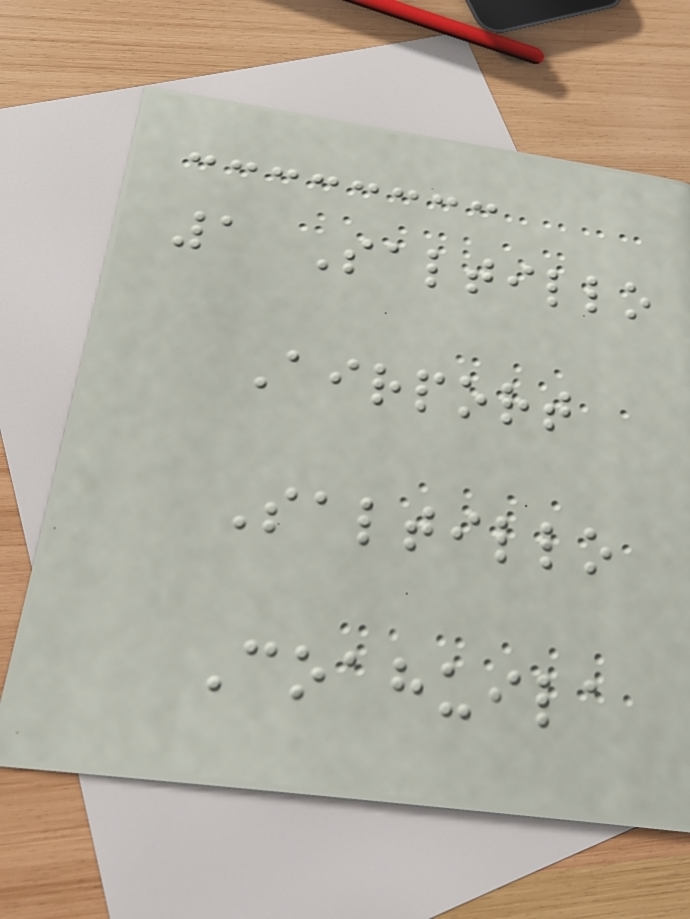1 Saltillo
Airport
Saltillo
Coahuila
